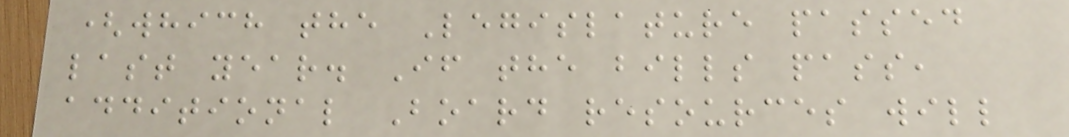(which the Legislature passed
last year. If the bills pass,
additional Board resources will
